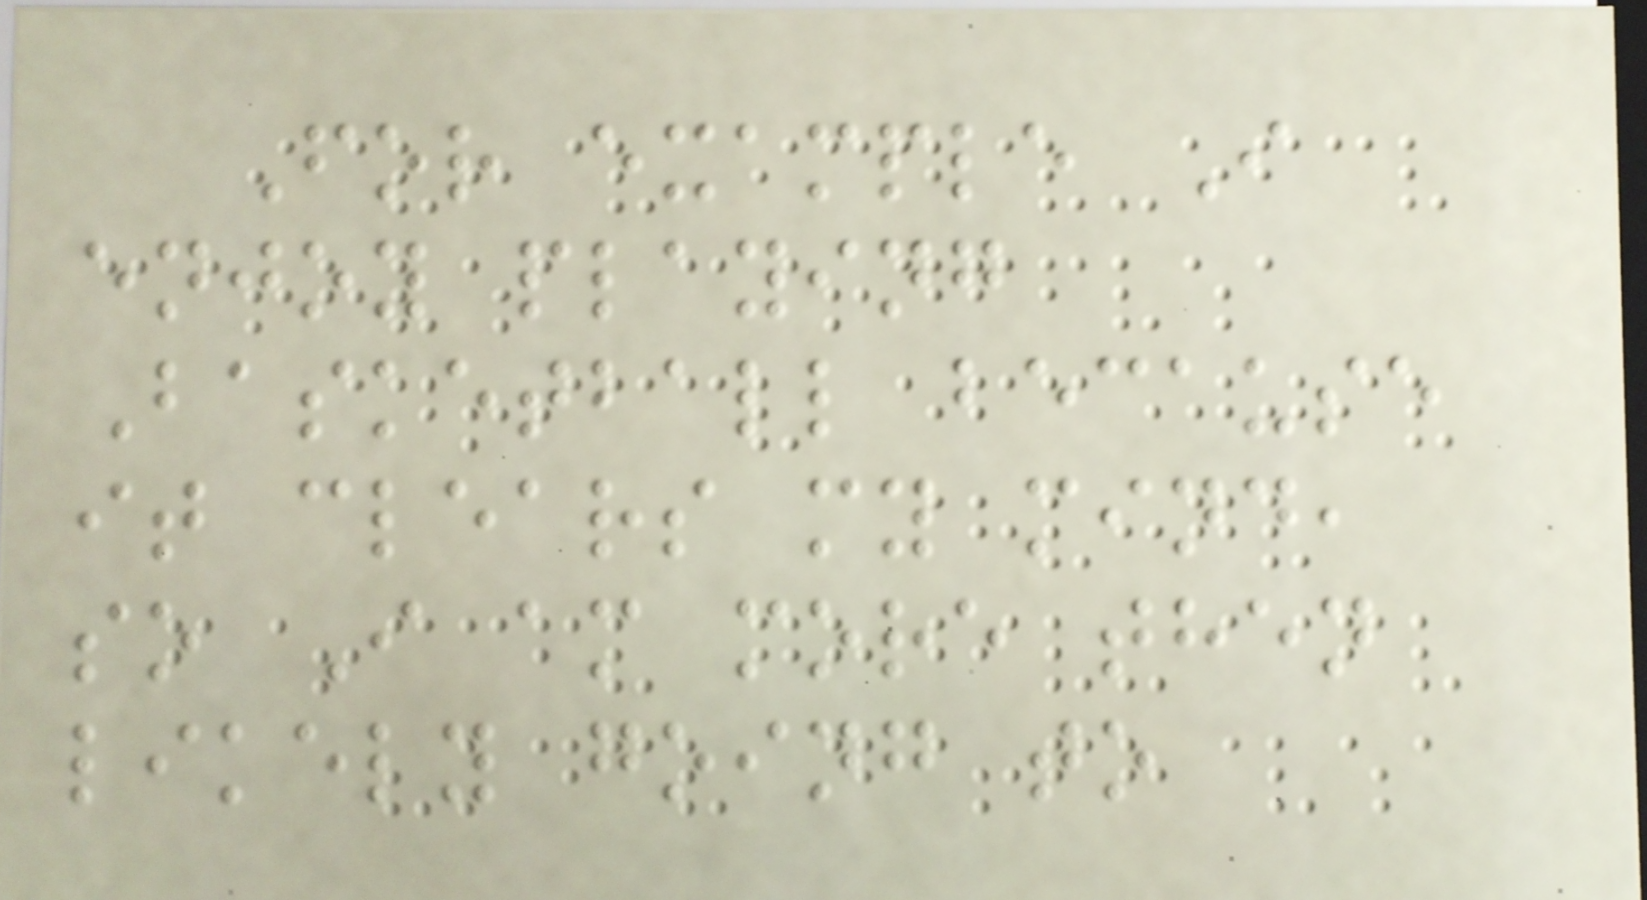For example I
enjoy playing
Basketball because
it clears my mind,
so I am more then
likely going to
